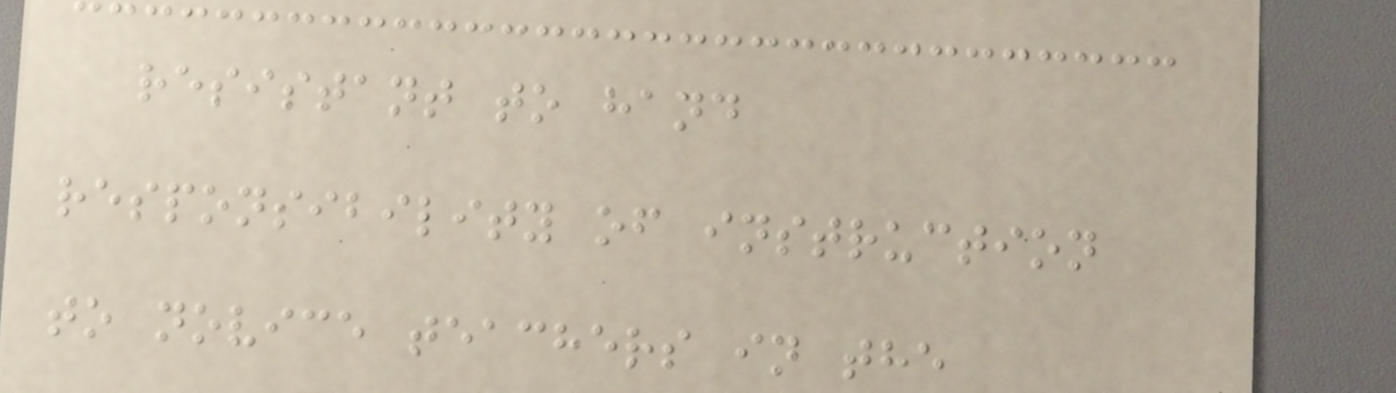resistant to hand
responsibility of instruction
to novice teachers in the
